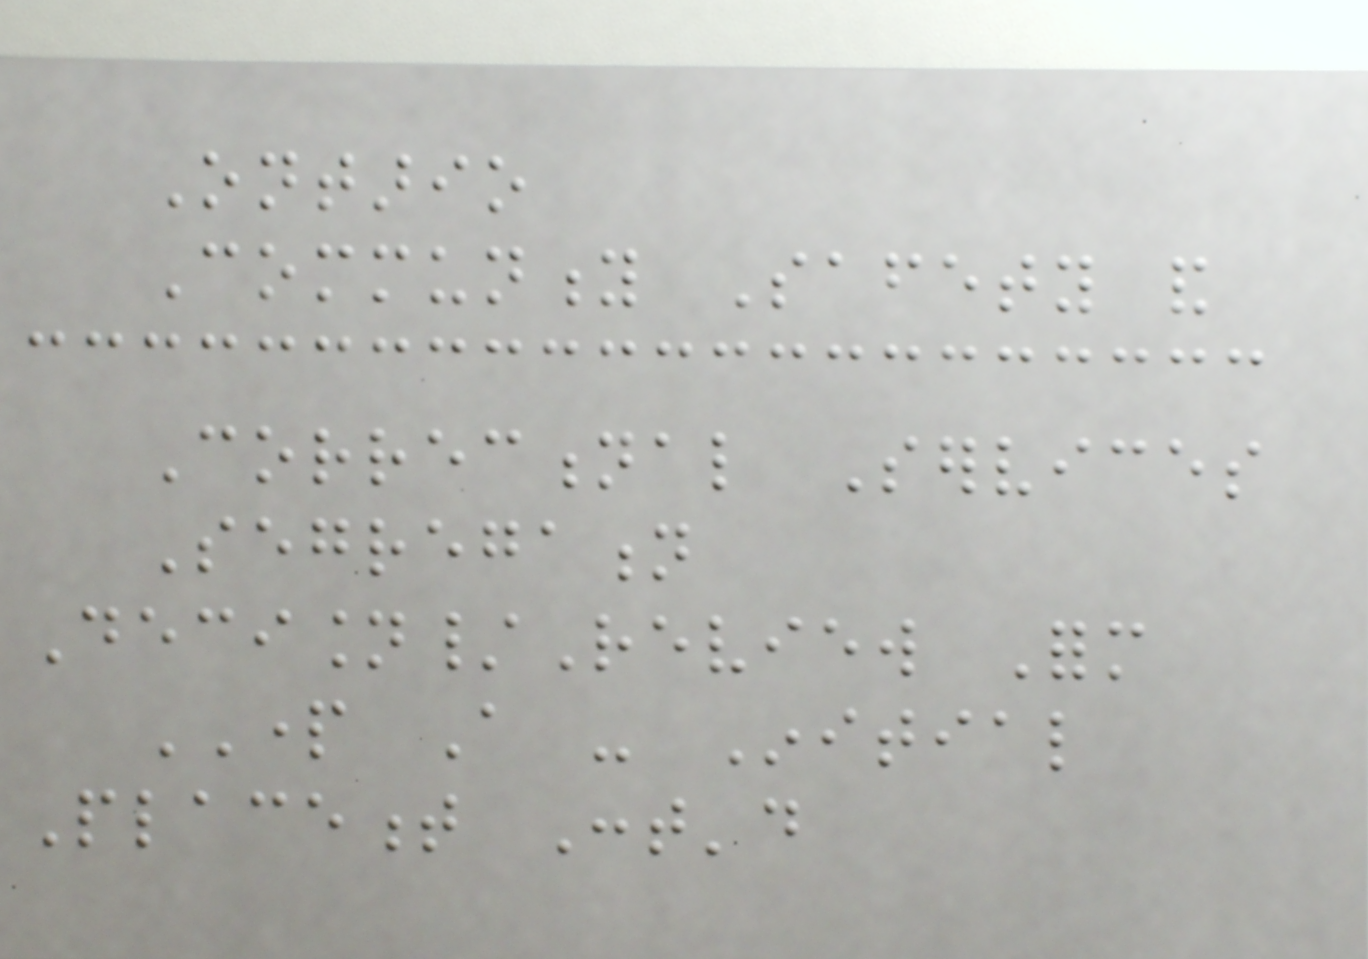Ontario
Community Safety and
Correctional Services
Segregation
Decision/Review Form
PART A - Initial
Placement Cont'd
